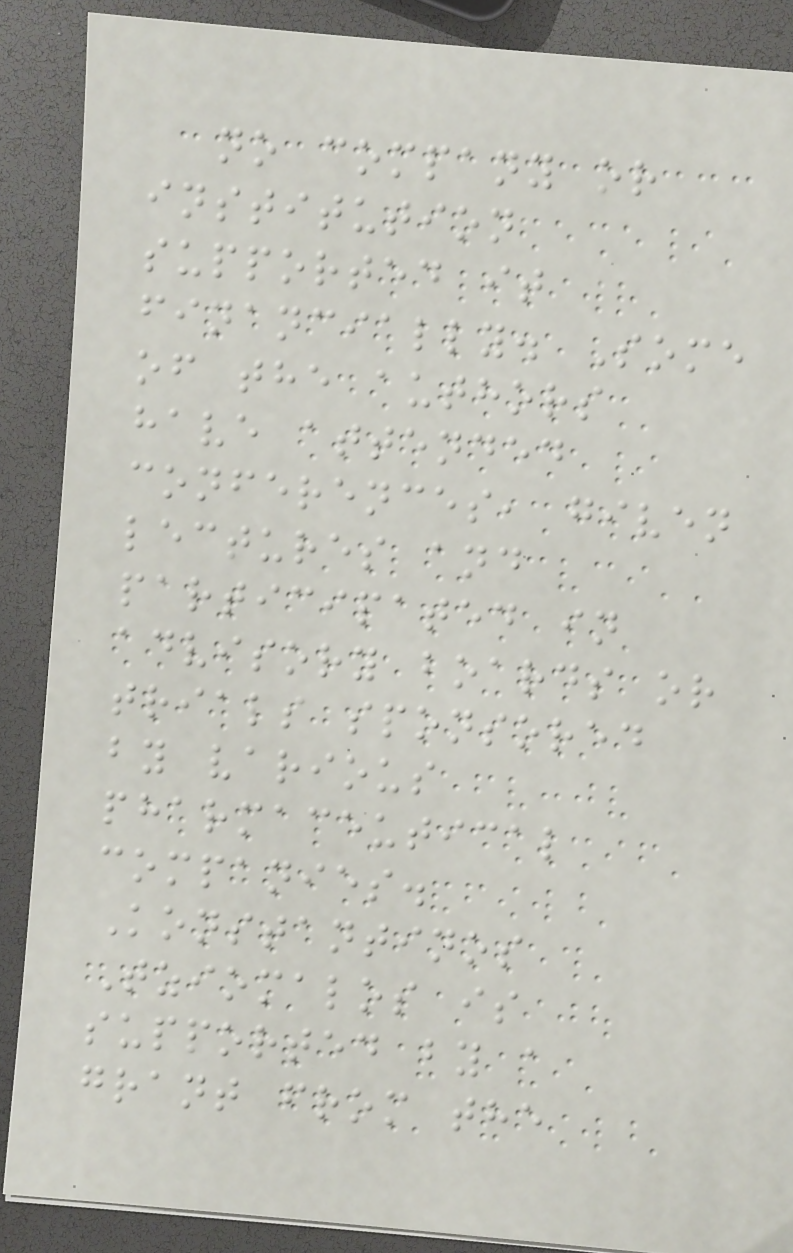no company or
institution
supported it
financially. Some
of the authors
have attended
conferences, given
lectures and
participated in
advisory boards or
trials sponsored
by various
pharmaceutical
companies.
Konstantinos
Tziomalos is
supported by a
grant from the
